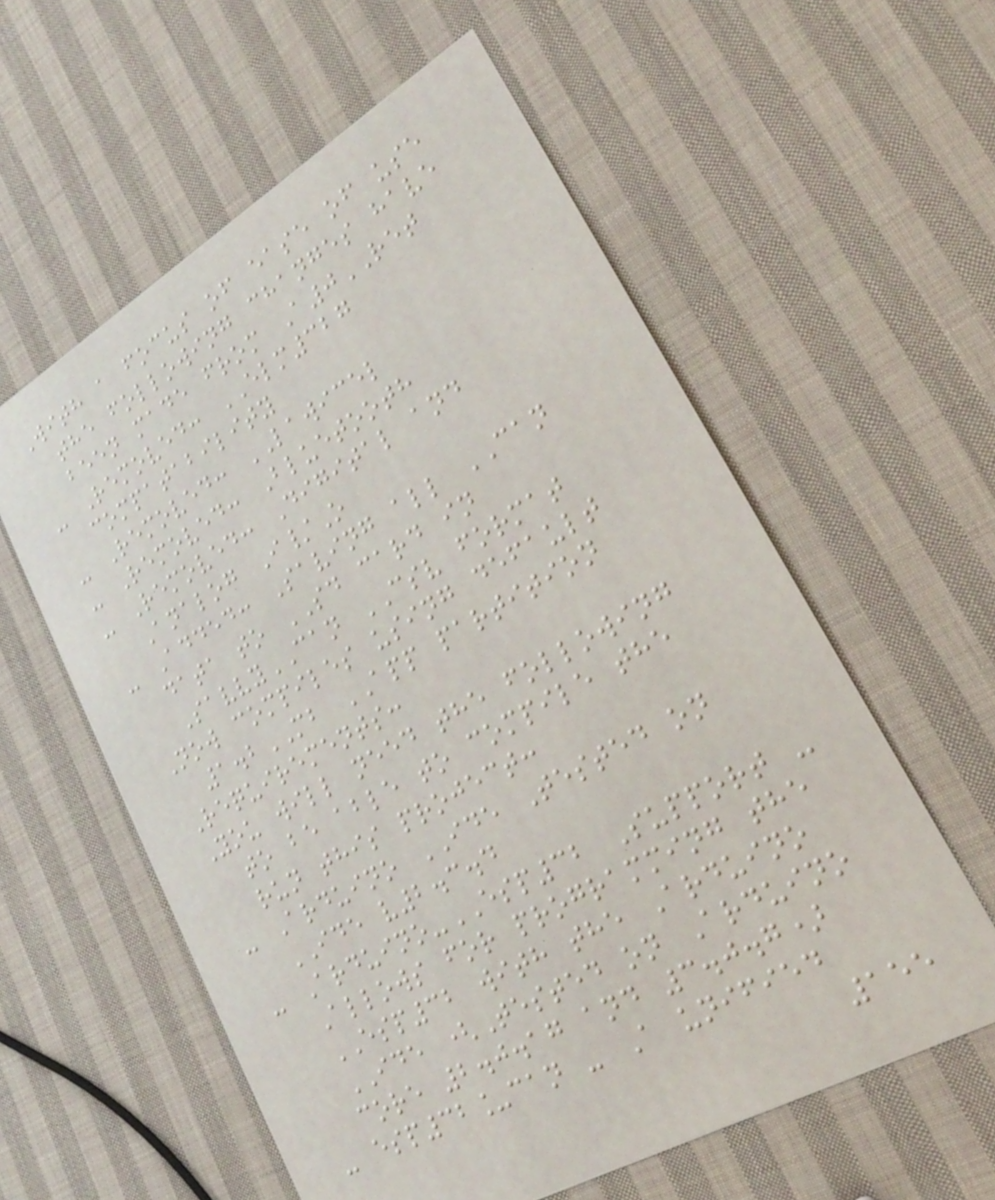With a focus of ease of use
the following changes have
been made from A0RET
- Removed: ELM327
compatability
- Removed: LAWICEL
- Removed: Bluetooth
- Removed: Digital and
Analog I/O
- Added: Saving all CAN
data to SD card in
SavvyCAN CSV format
Now compiles using default
1.2MB APP partition
Requirements:
You will need the following
to be able to compile the
run this project:
- Arduino IDE Tested on
IDE v2.3.4
- Arduino-ESP32 Support -
Allows for programming the
ESP32 with the Arduino
IDE (Tested on Arduino
core 2.0.17 and 3.0.7)
- esp32_can - A unified
155
